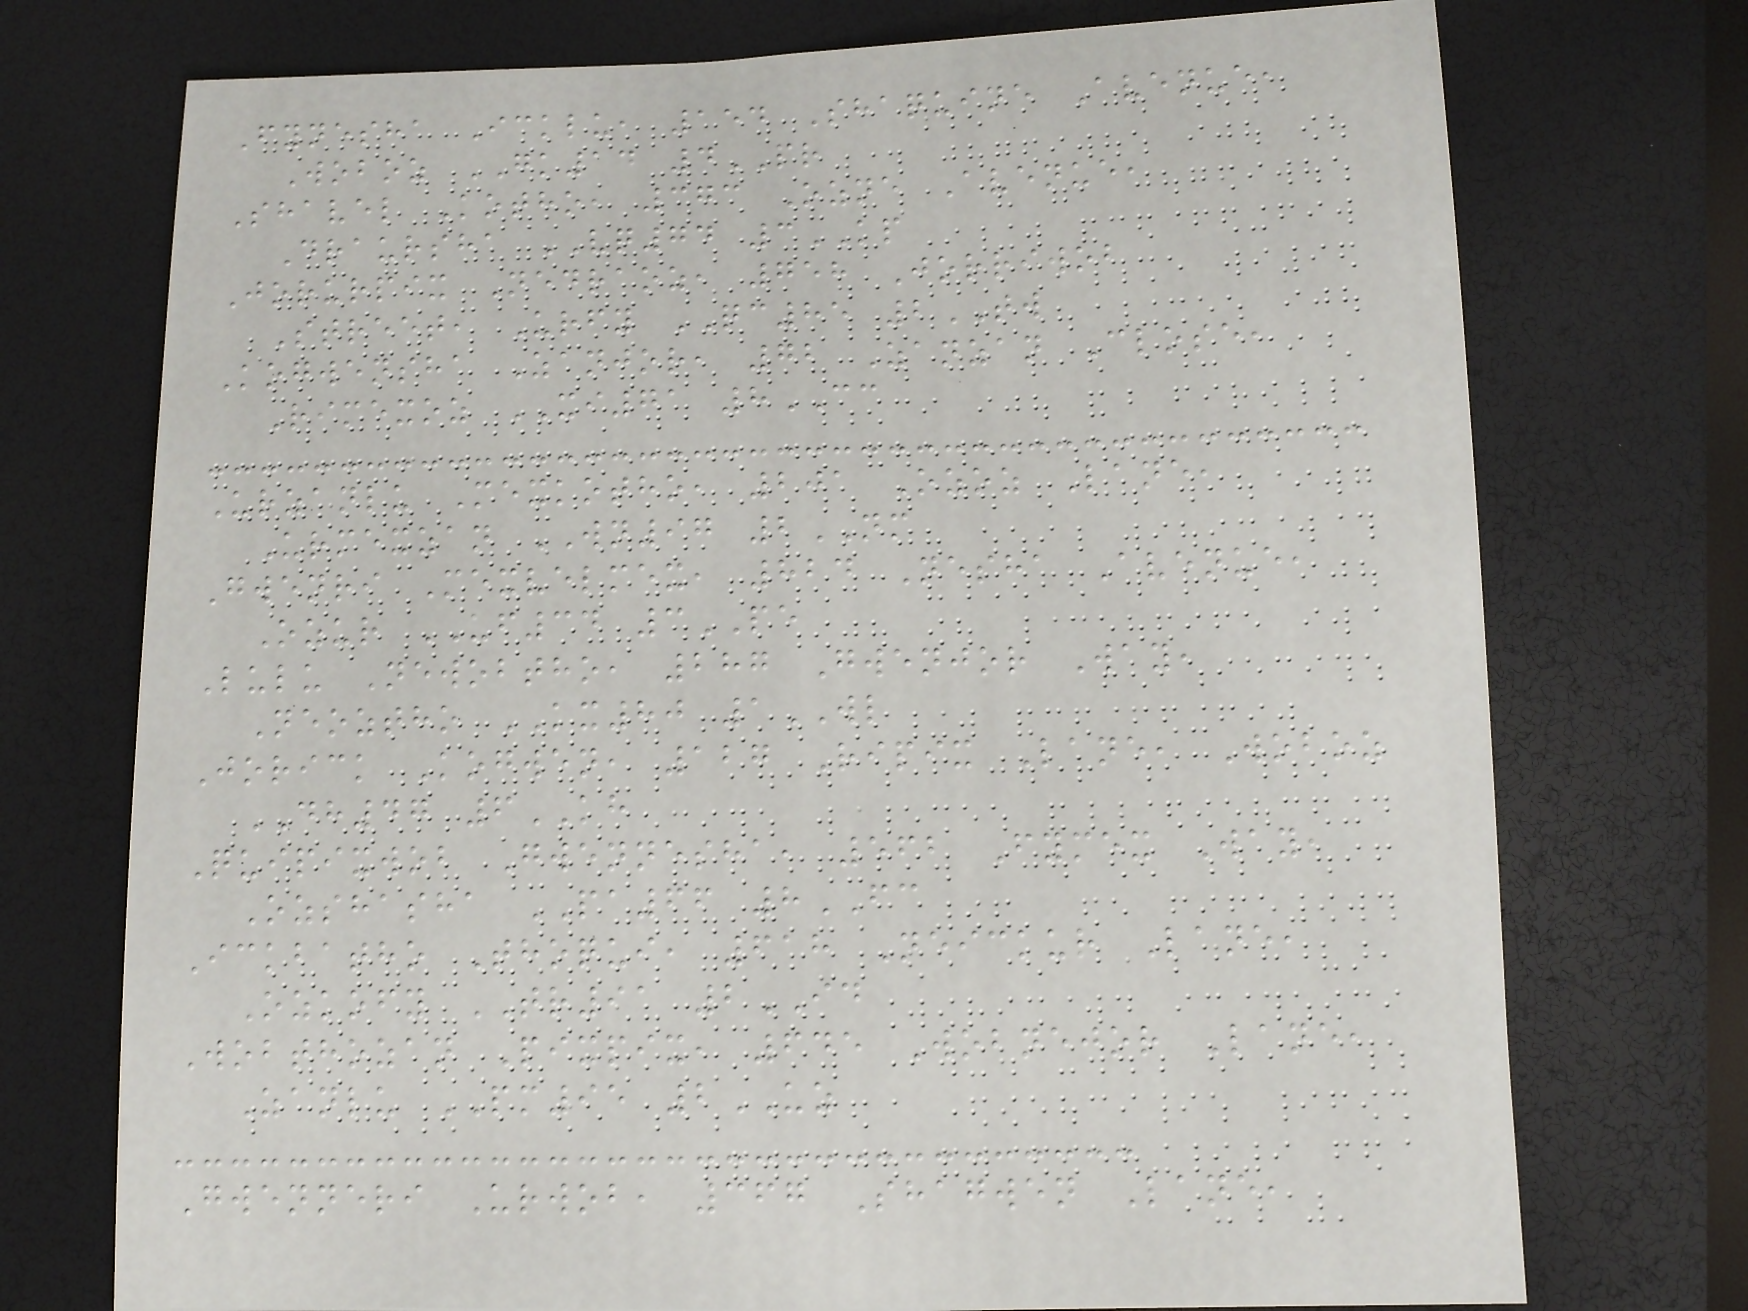Fynesha Icklu, 154 Shaquine Avenue,
Woboz GK14 4PR
Shavel Kotho, 373 Ozne Avenue,
Draursha VQ74 3KP
Jorurpix Nedraoz, 758 Jorriwob
Street, Urfy QC85 2TW
Kogwensha Zanjor, 72 Zanzan Close,
Rimexoz XI71 8CC
Urzanlu Mexkotho, 201 Ozoz Lane,
Urmexzan WN97 2NM
Gwenri Mexvelmex, 824 Nesha Avenue,
Ozur UF34 3PE
Lulu Newobtho, 287 Gwenjor Way,
Neoztho KX80 1WL
Jorick Kogwen, 127 Ripix Lane, Woboz
DH47 6KH
Quipixwob Gwennesha, 562 Fymex Way,
Ozshasha PA66 8FC
Ickbatho Thoqui, 618 Neickur Lane,
Ozkofy TR91 2ID
Wobthozan Pixpix, 645 Wobnejor Lane,
Zanlu PM95 2UZ
Gwenneri Urwob, 367 Shagwen Lane,
